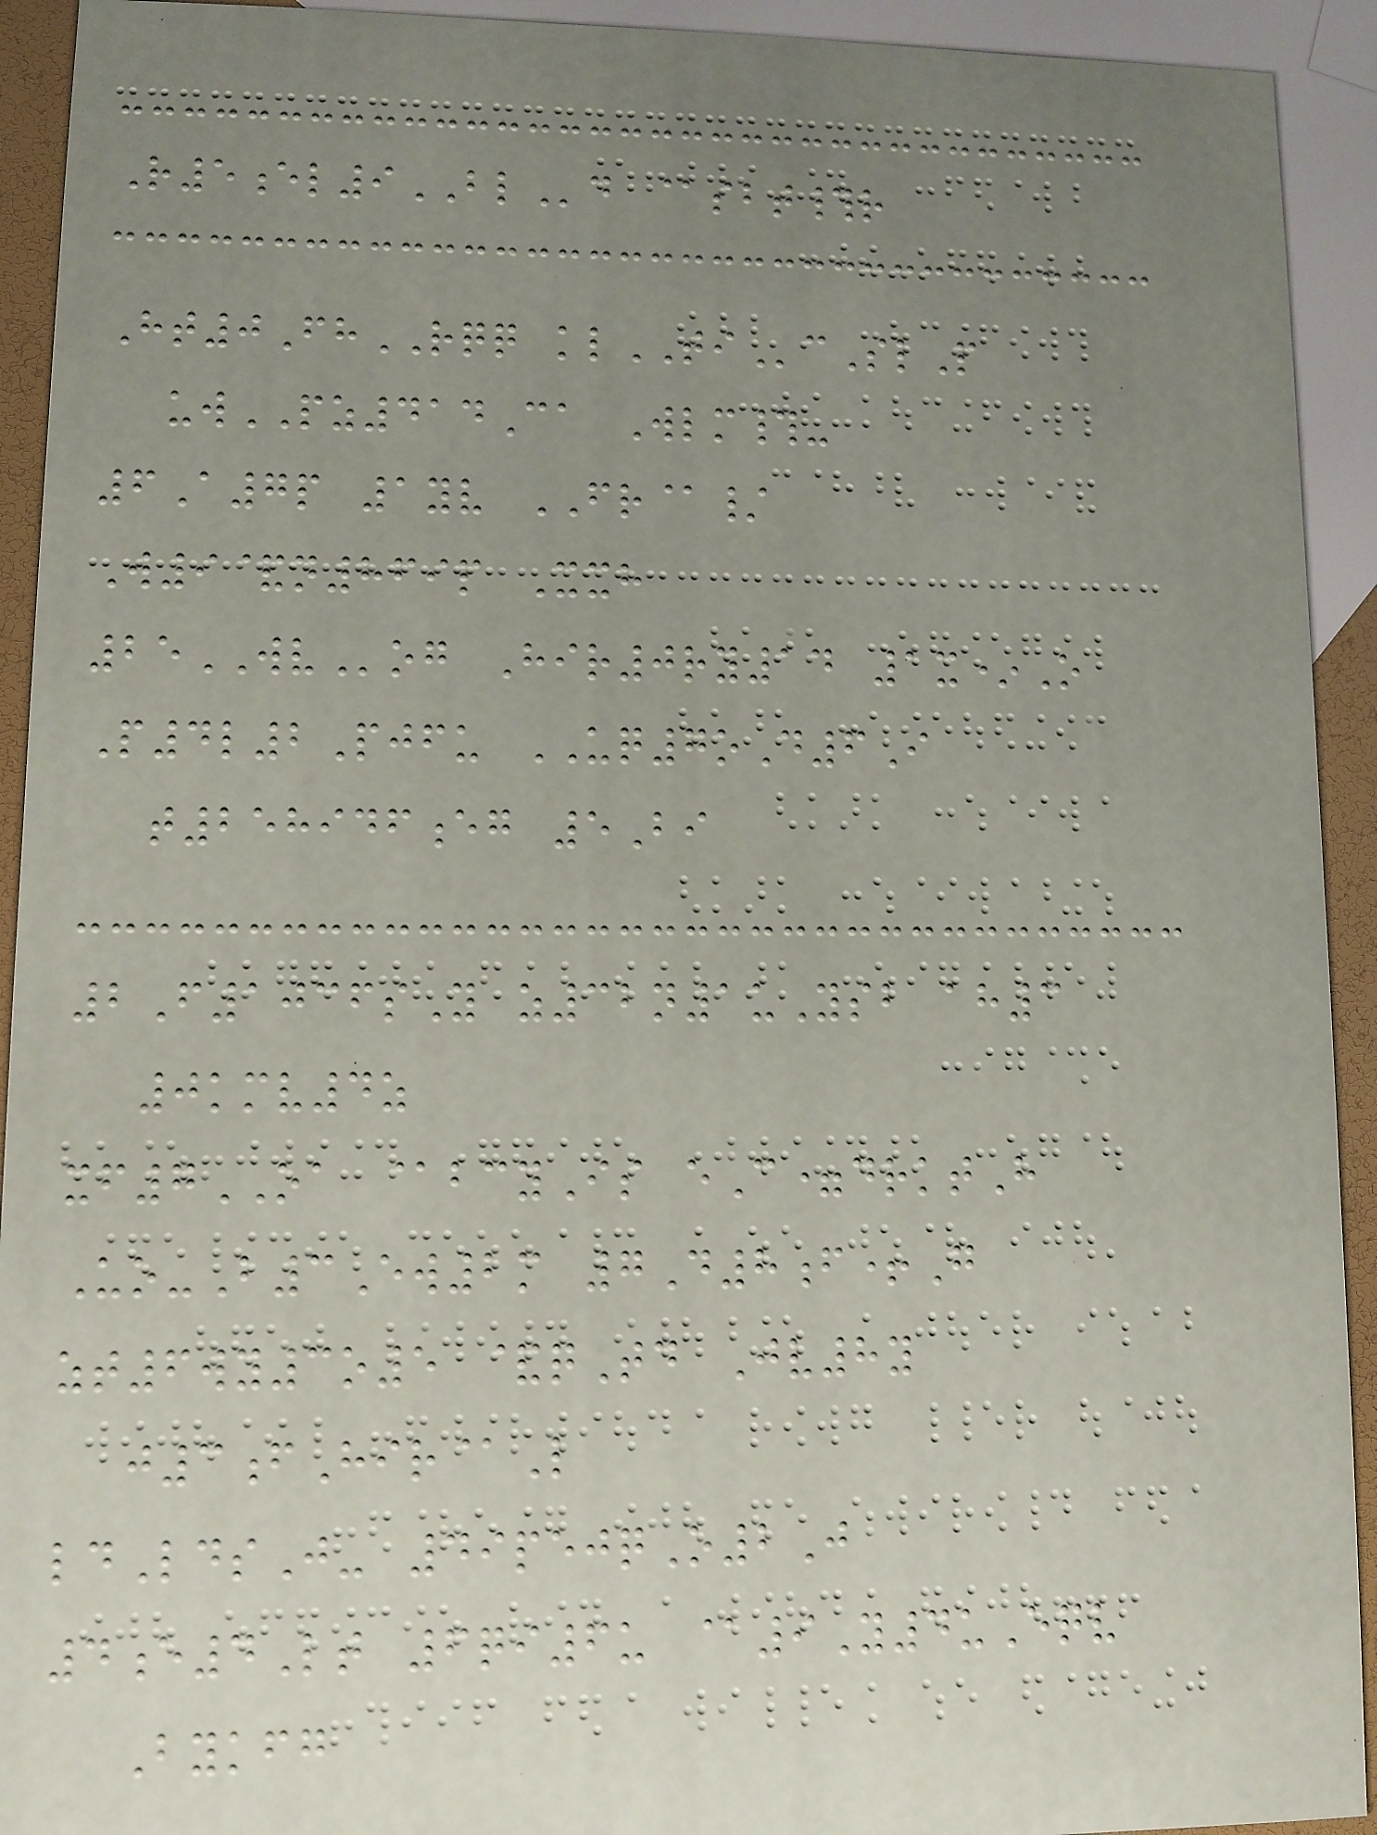R5el9BLd @sbt#r
Ht0FhRQQ klTIcSlP
uwPZ414Ca Wlm#-
6A7p 1yv FR@/
W9&n869p Xxh
25WVog Hir0ry14 1x*O
P4l2Pjfu UQ7oD6I
t258946eg 5Bi
2F1036sY z32n1uYsb ah3
0kmv4z
xf7OA @bcyIs eC=drktH
Uo-B3Ew2m 7D8f+G
zt6wy3o5 &qTd Jv8y
j3fHir@L
ldLdsJ- 49pejqO2J
4e4Lt 6qi6u @9Y4uEqv
Bykfg
